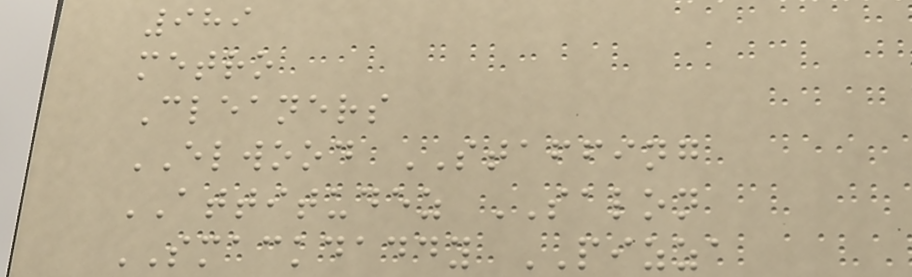989
metro
Cleaners
ELWOOD STAFFING
ATTITUDEZ SALON
SMACKDADDY PIZZA
